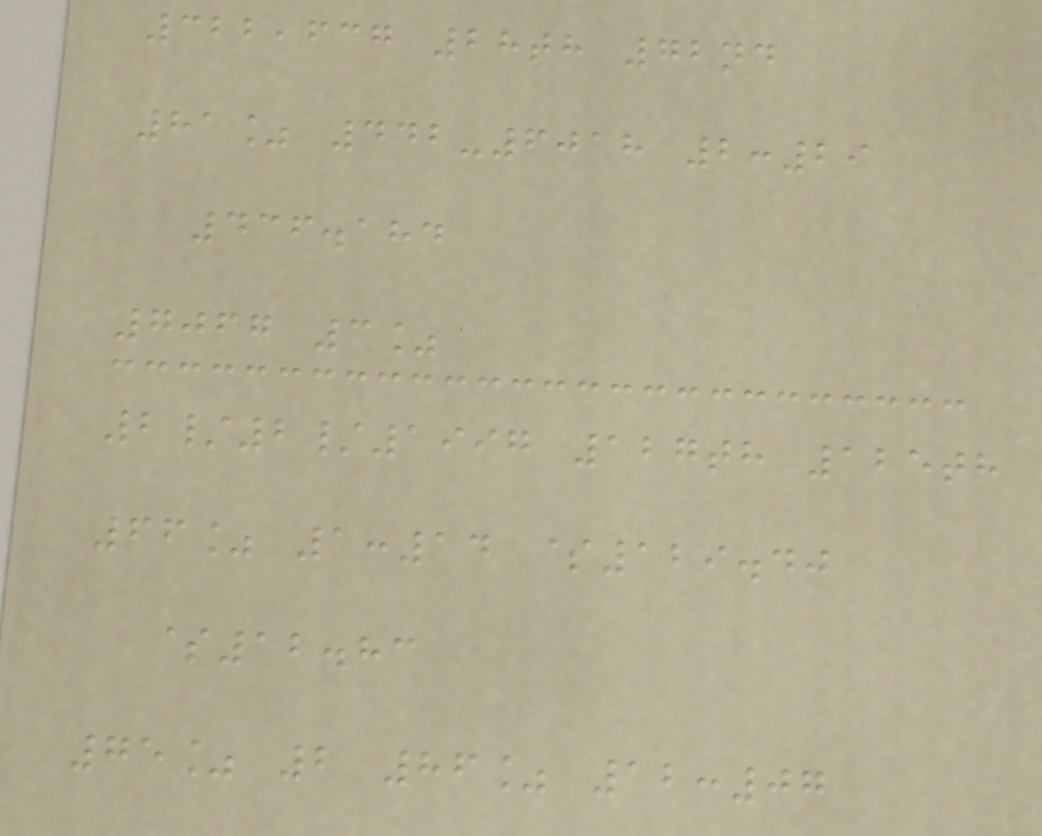322,637 28th 72nd
81% 442-6018 2:29
436.184
7067 3%
2/2/1997 127th 125th
66% 1:14 $129.40
$12.83
75% 2 86% 12:07
